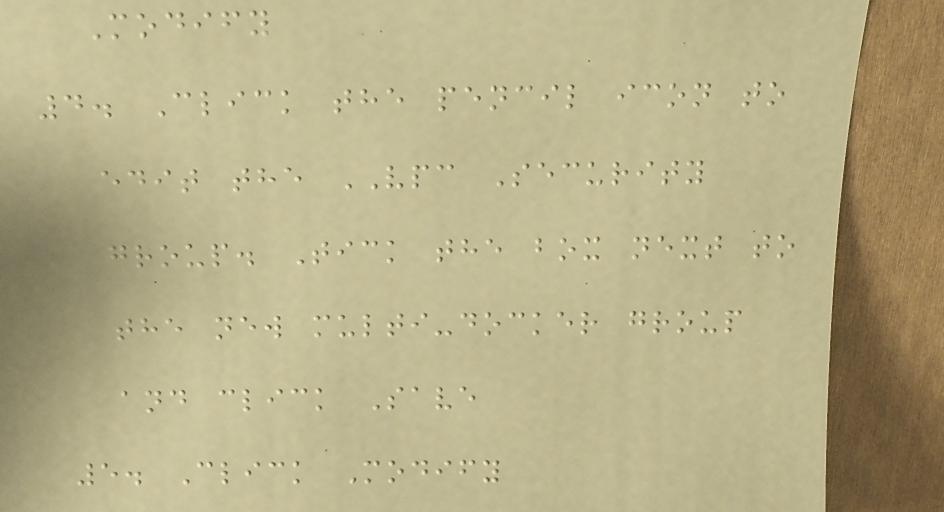Modify
4. Click the pencil icon to
edit the VPC Security
group. Tick the box next to
the new multi-docker group
and click Save
5. Click Modify
